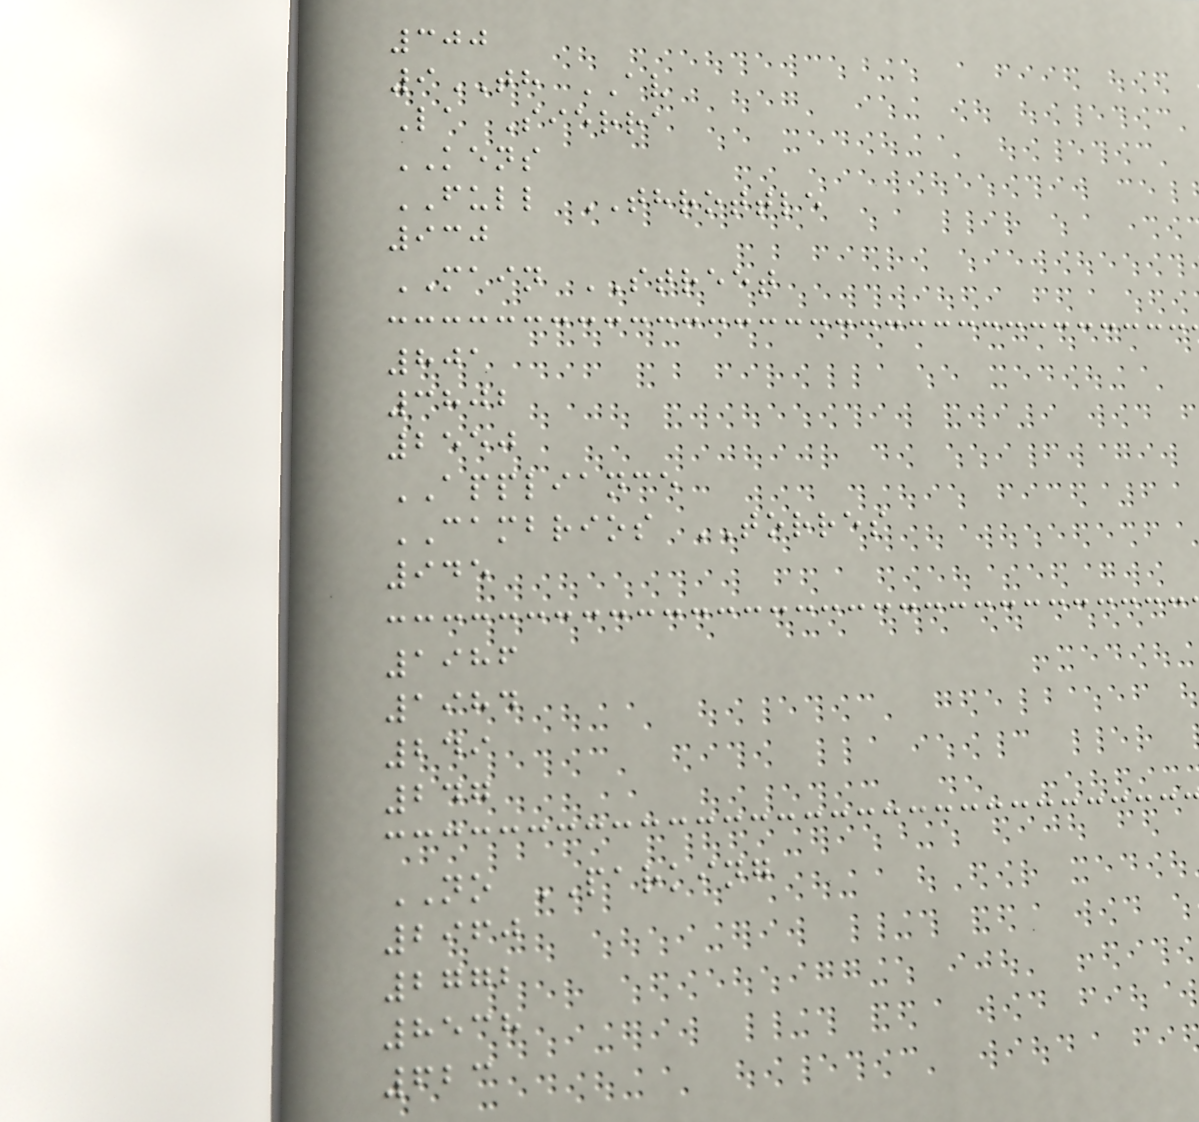300
9TH AV
La Sierra
KENS
FULL THROTTLE
930
MAIN STREET
801
3802
2550
APPLIANCE
CAMBRIOS TORRES
945
1986
1984
249
247
NO PARKING
2960
2772
8538
623
